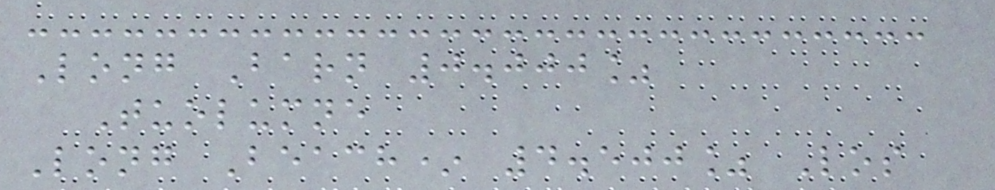Long Barn 0.000%
Tuolumne
Long Beach* 4.500% Los
